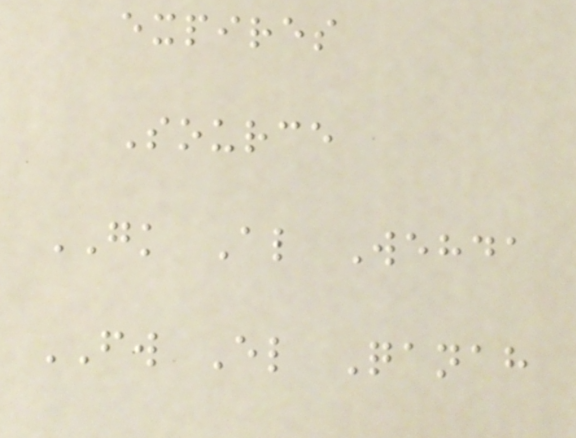expires
Source
GK Al Wehda
FW El Qanah
